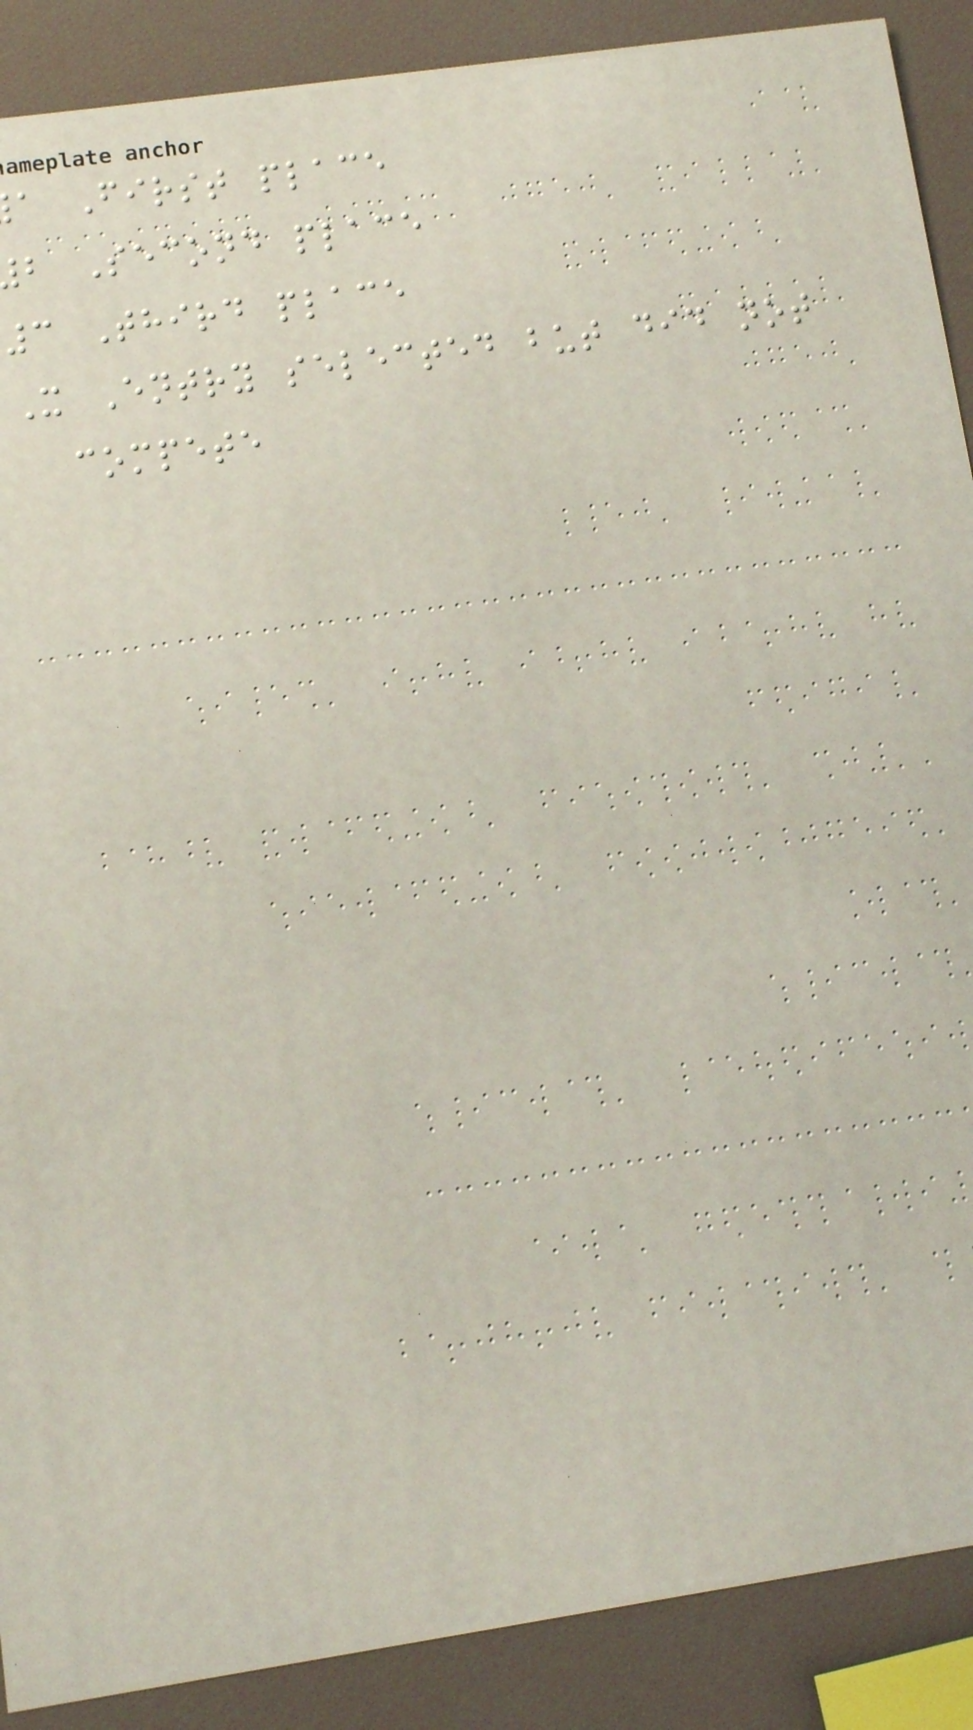a First place
b Second place
3 Third place
X Entry selected but did not
compete
